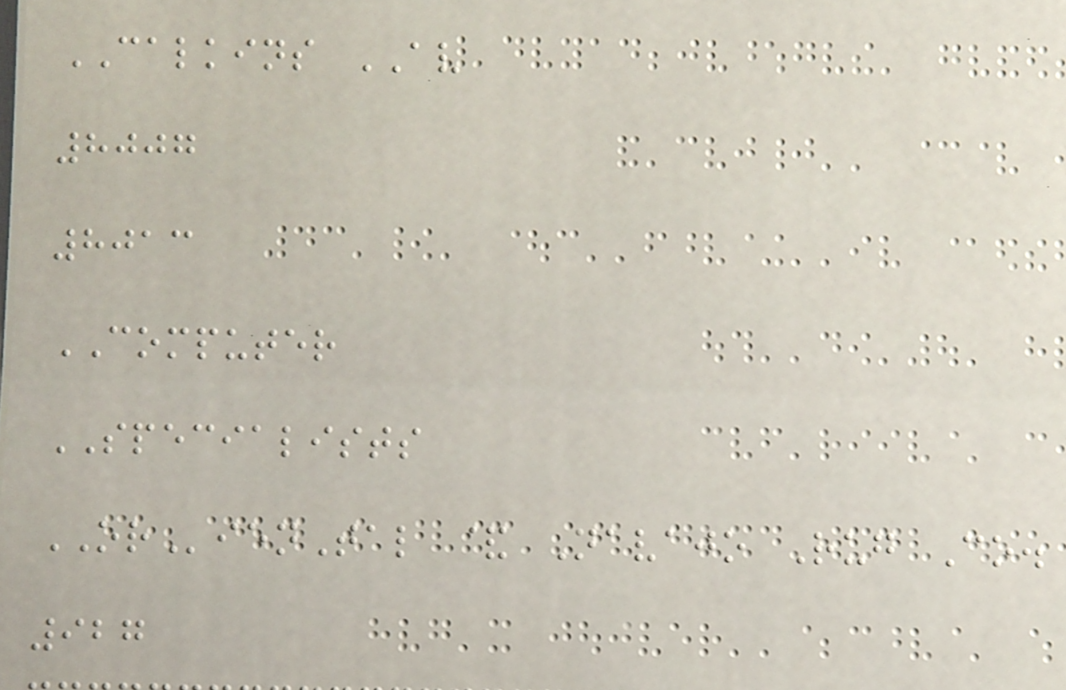CALKINS AV
8007
8013
COMPUTER
SPECIALISTS
ORienTal & Navajo Rug Co.
927
